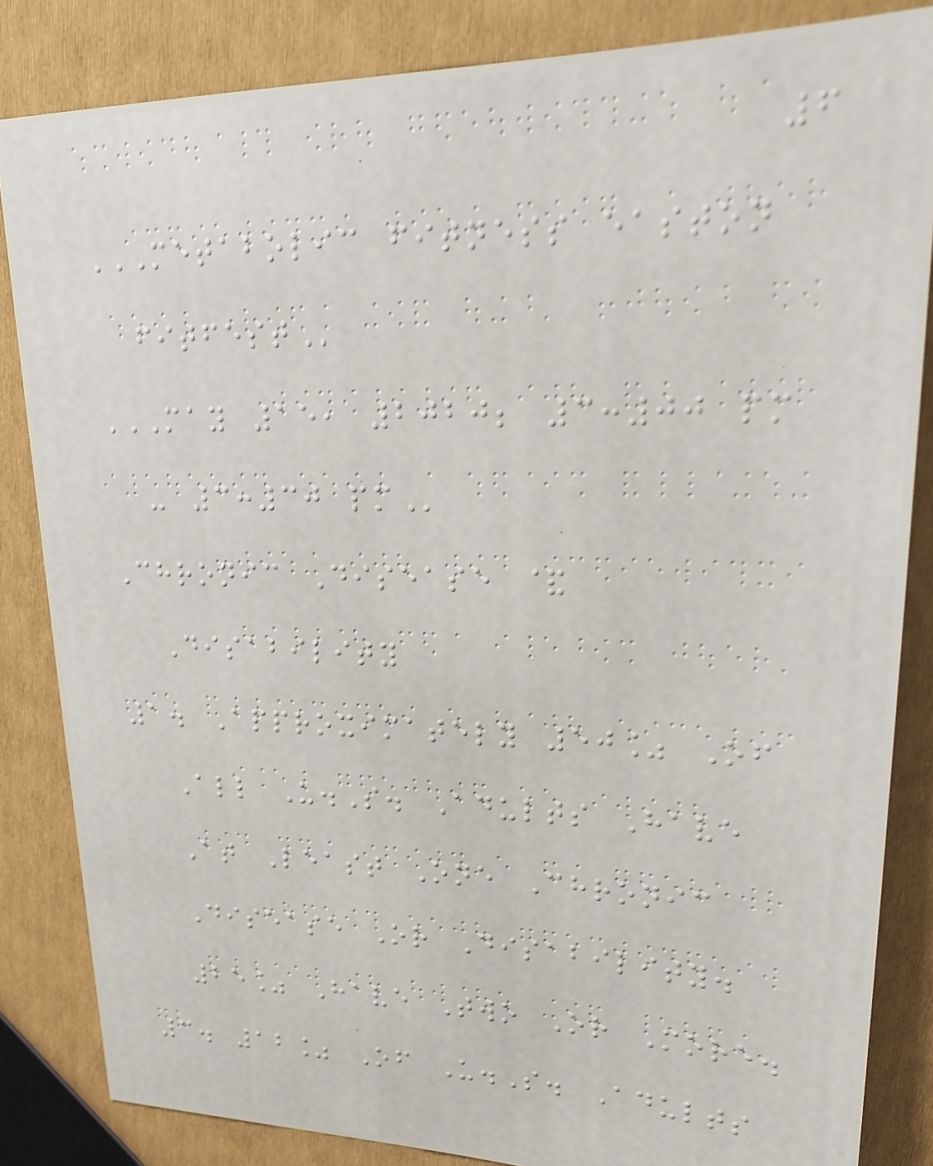6
METABOLIC FITNESS EASTON
FITFEST
MAY 15, 2020; 3:00 PM
- 3:30 PM
Chronic Disease &
Disability
1. Approximately 50% Of
All U.S. Adults Have
At Least One Chronic
Disease Or Disability.
25% Have Two Or More.
3. 12% Of U.S. Adults
